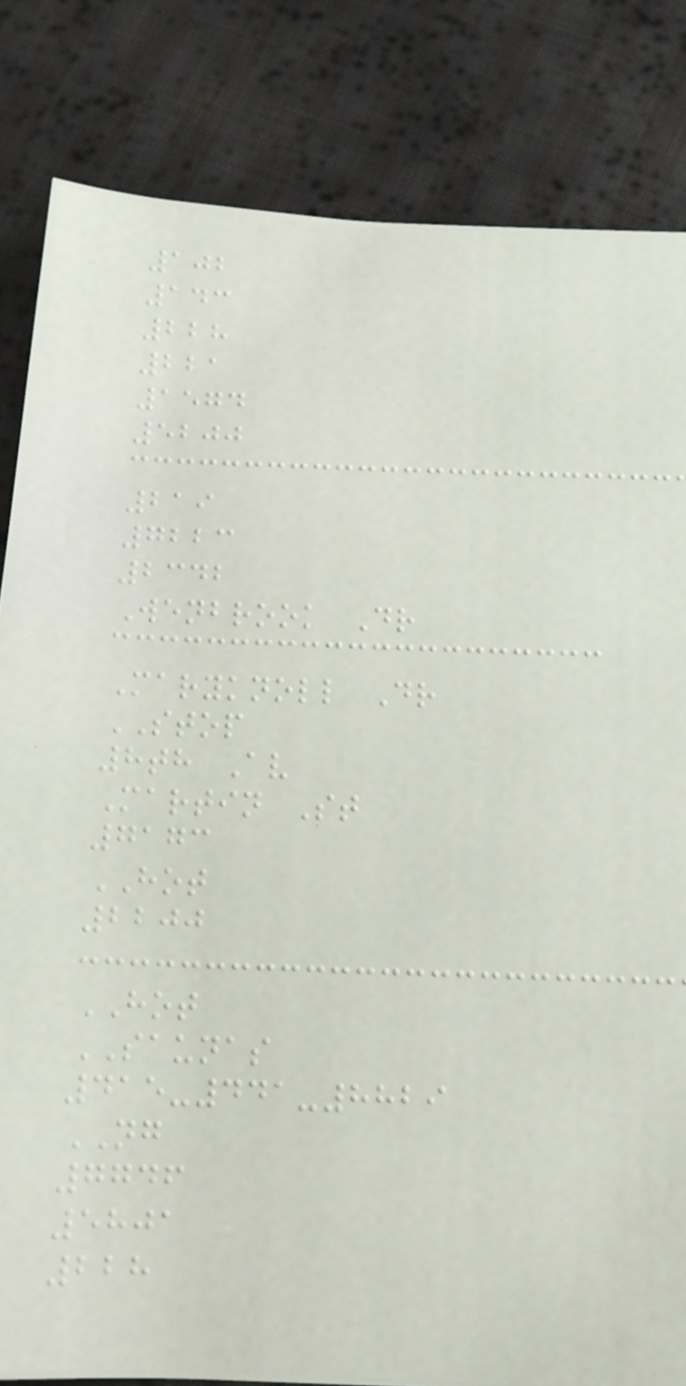102
143
228
221
1574
5200
219
7223
2342
Wenbrook Dr
Maryknoll Dr
STOP
8th Av
Martin St
7173
HOT
2200
HOT
SAUNAS
415-441-8829
NG
7746
5801
228
